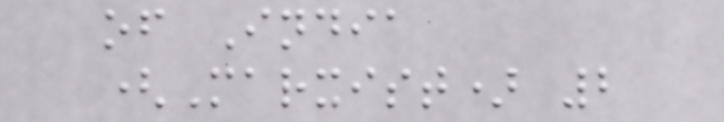of India
(Marxist) 2
